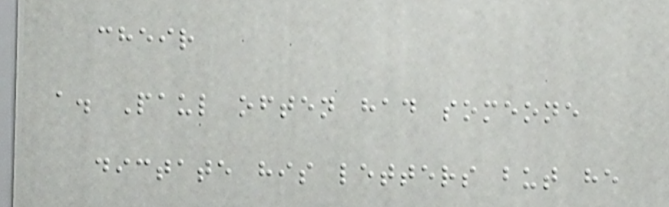cheir
a. Paul often had someone
dictate his letters but he
